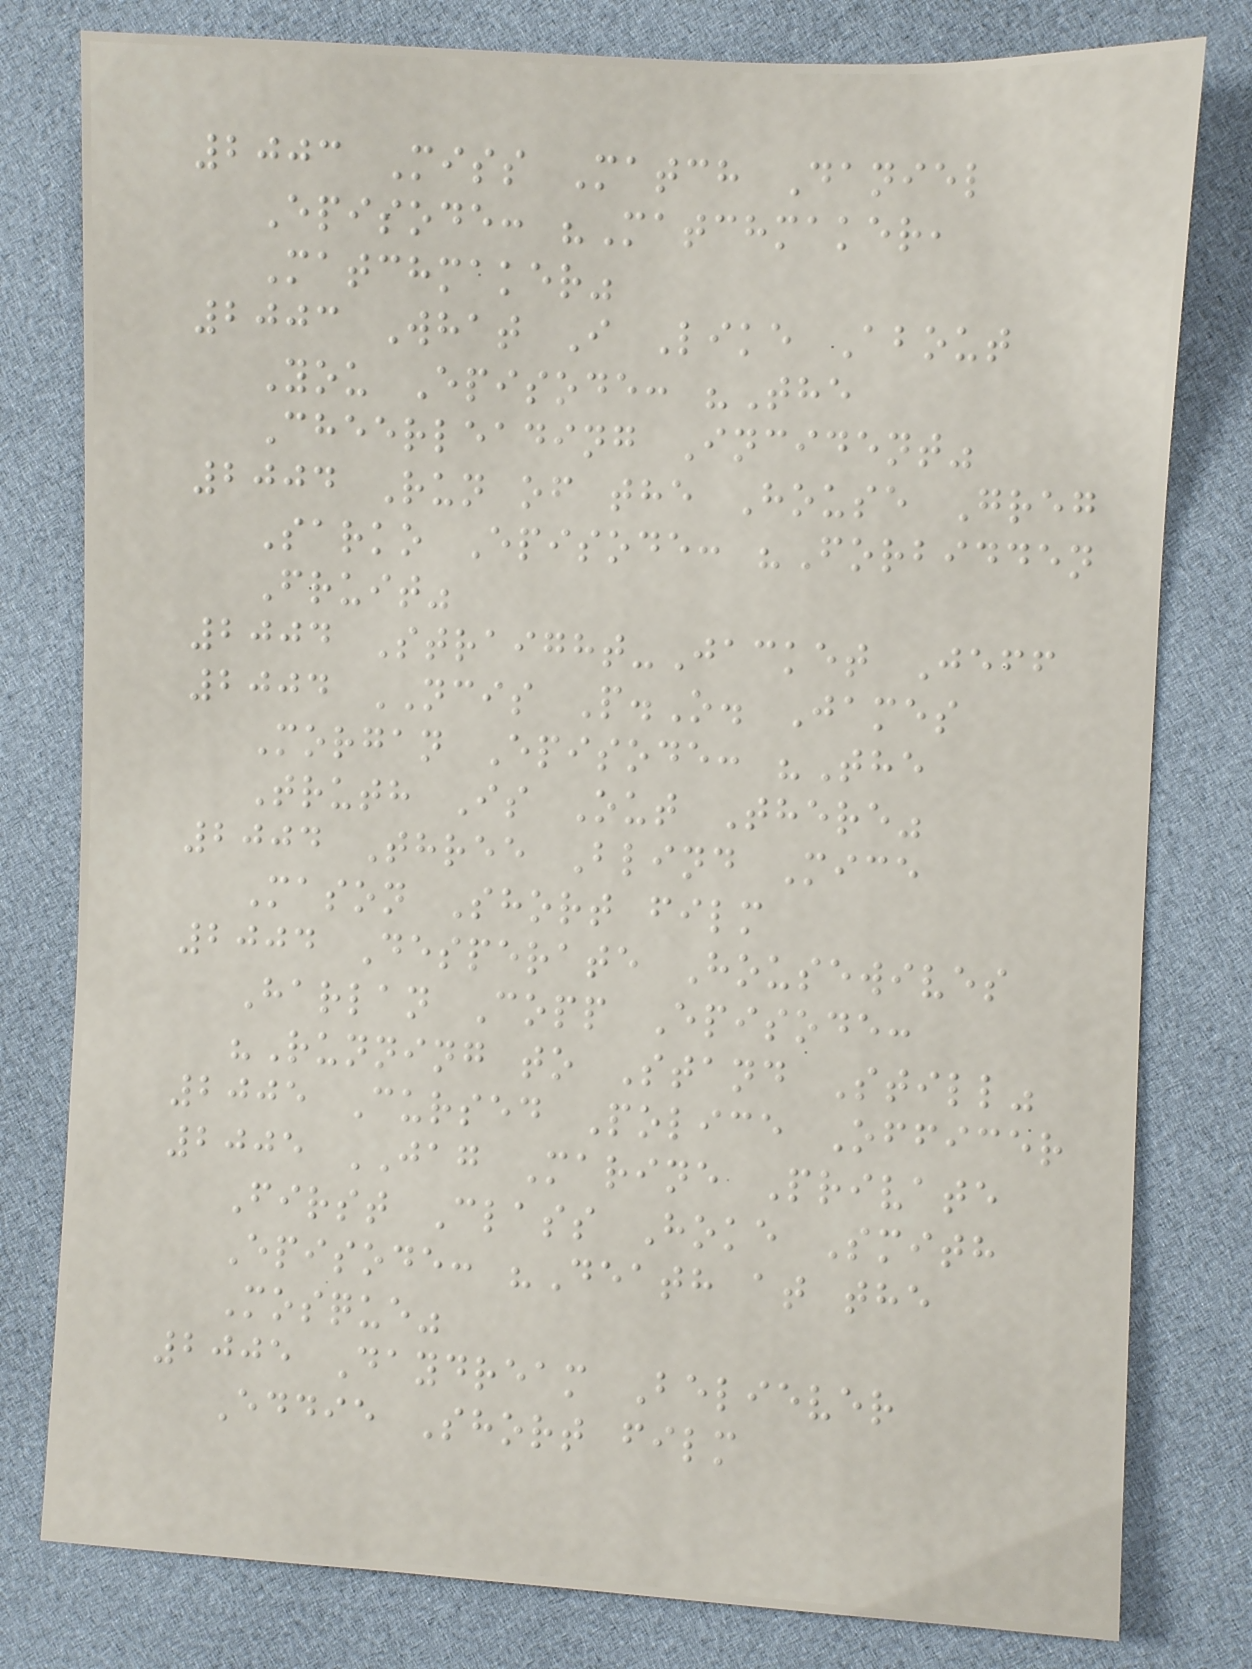2003 Miss Match Daniel
Episode: "Matchmaker,
Matchmaker"
2003 What I Like About
You Episode: "The
Cheerleading Incident"
2004 Run of the House Greg
Sarko Episode: "Forbidden
Fruit"
2004 Straight-Jacket Jeff
2004 NCIS P.O. James
Morgan Episode: "The
Truth Is Out There"
2004 Three Blind Mice
Mason Short film
2004 Desperate Housewives
Harlan Copp Episode:
"Running to Stand Still"
2005 Cursed Police Officer
2005 JAG Marine Private
First Class Hoke Smith
Episode: "Death at the
Mosque"
2005 Daydream Believer
Eddie Short film
